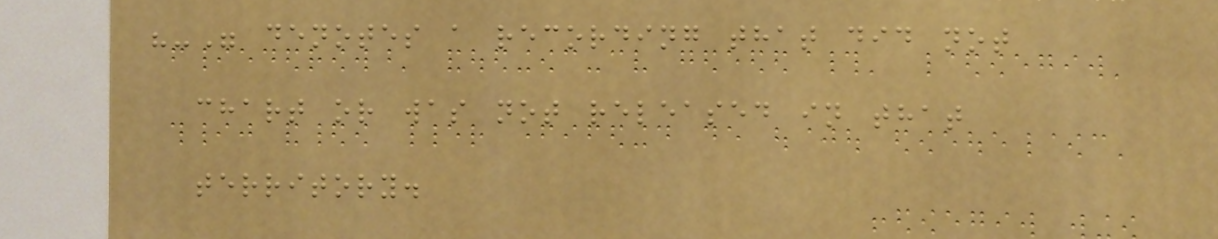"-" denotes a recording that did not
chart or was not released in that
territory.
